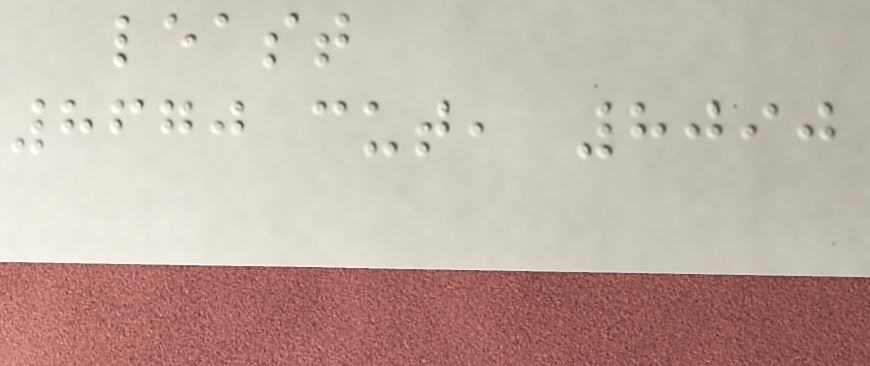least
8670 cut, 8090
